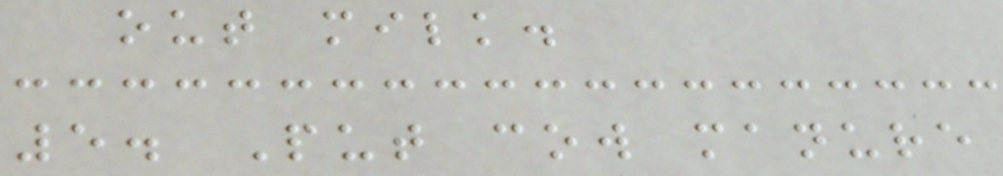out milk.
5. Put cow manure
